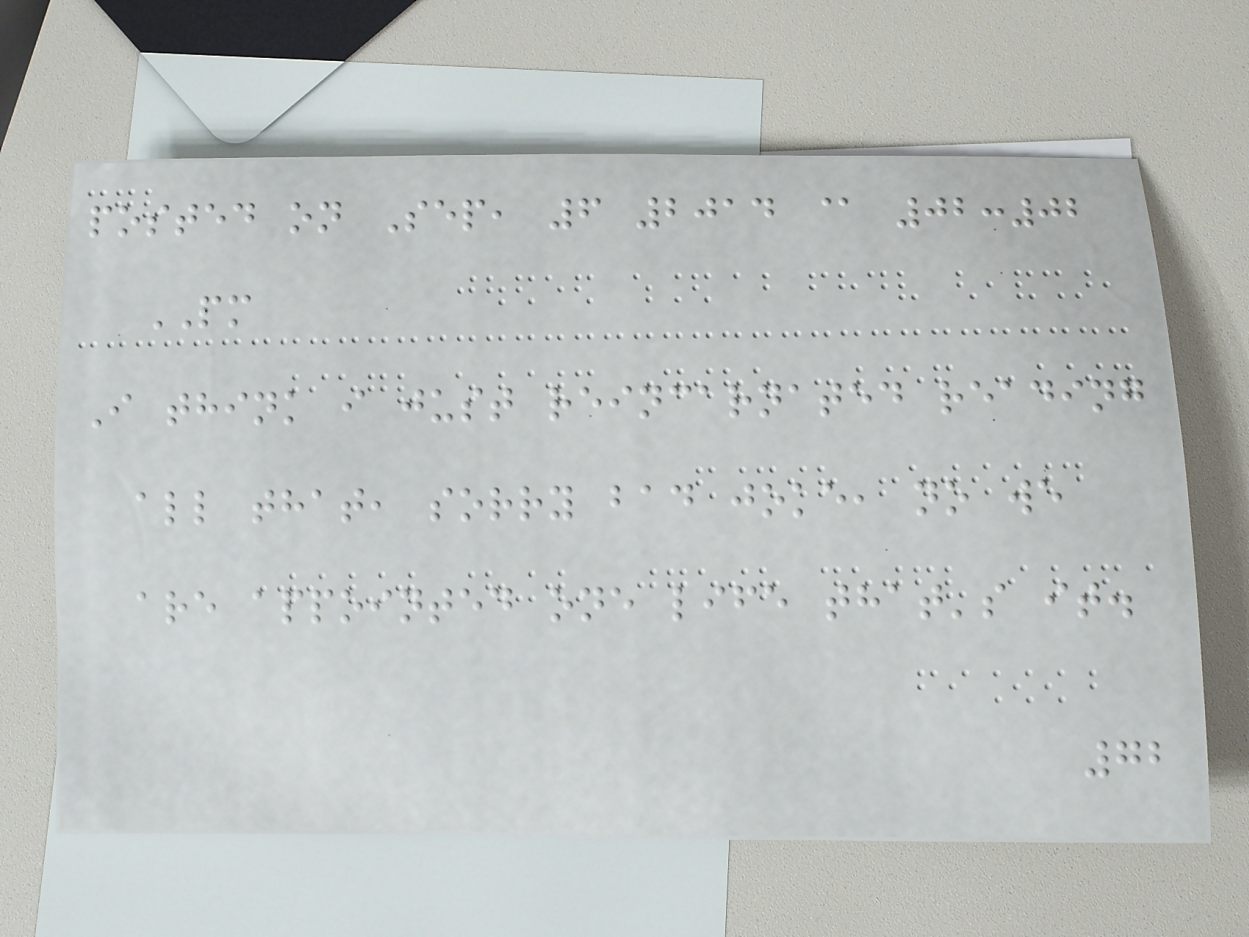posted on Sep, 6 2014 @ 02:02
PM
I think i just reincarnated reading
all that, sorry bad joke, no we
are appointed one life that's it.
72
